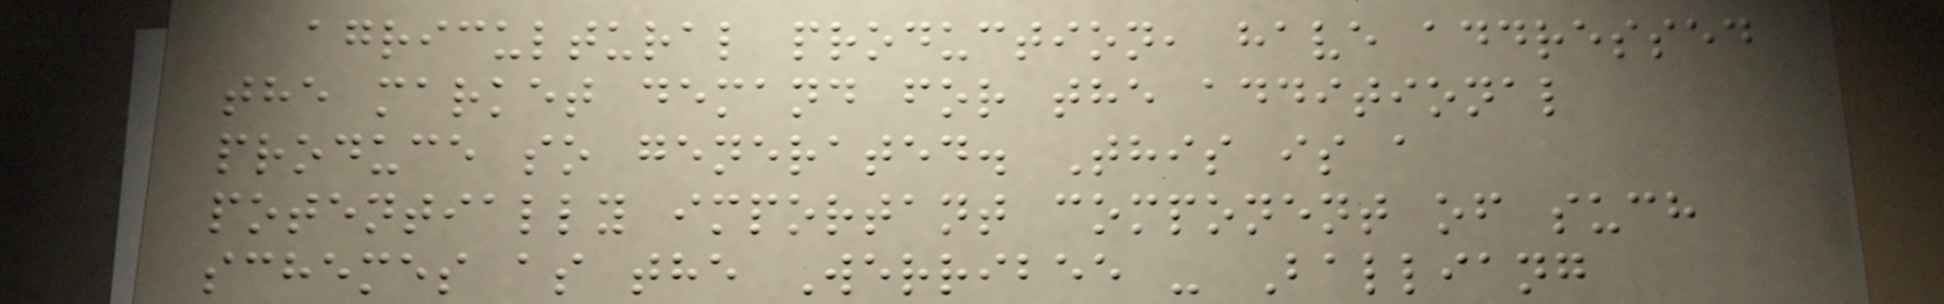agricultural production, have addressed
the market demand for the additional
produce so generated. This is a
potentially important component of such
schemes as the Werribee - Balliang
